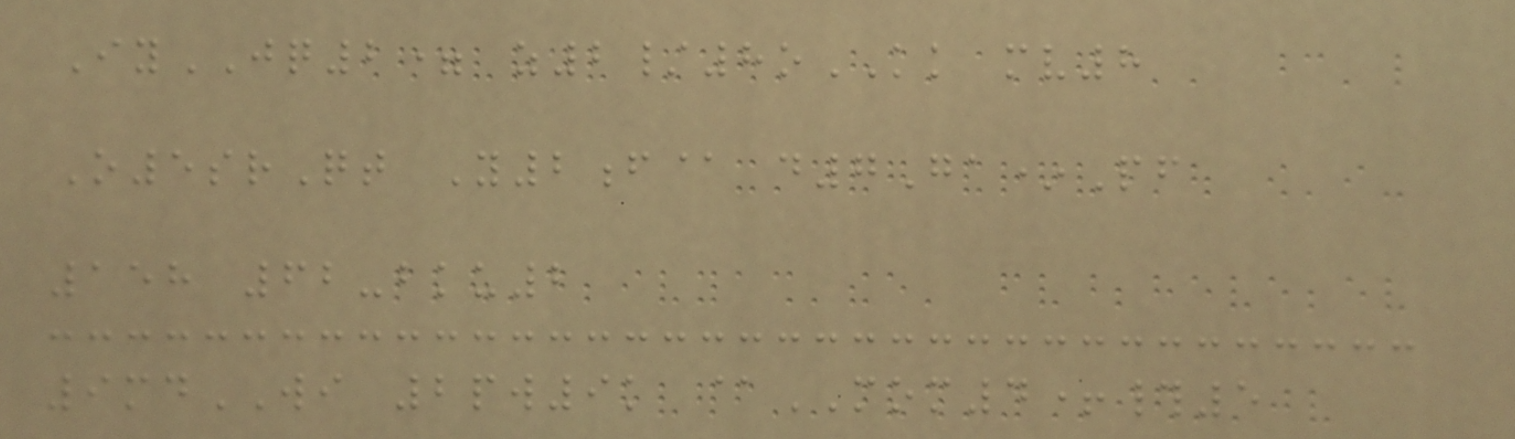IyJQ2= z2/8oKK mv8
O5srQt Y2f@ d7Ga*Pf
158 62-bku2
9mdWI 2pw9k @MOM4+#5
